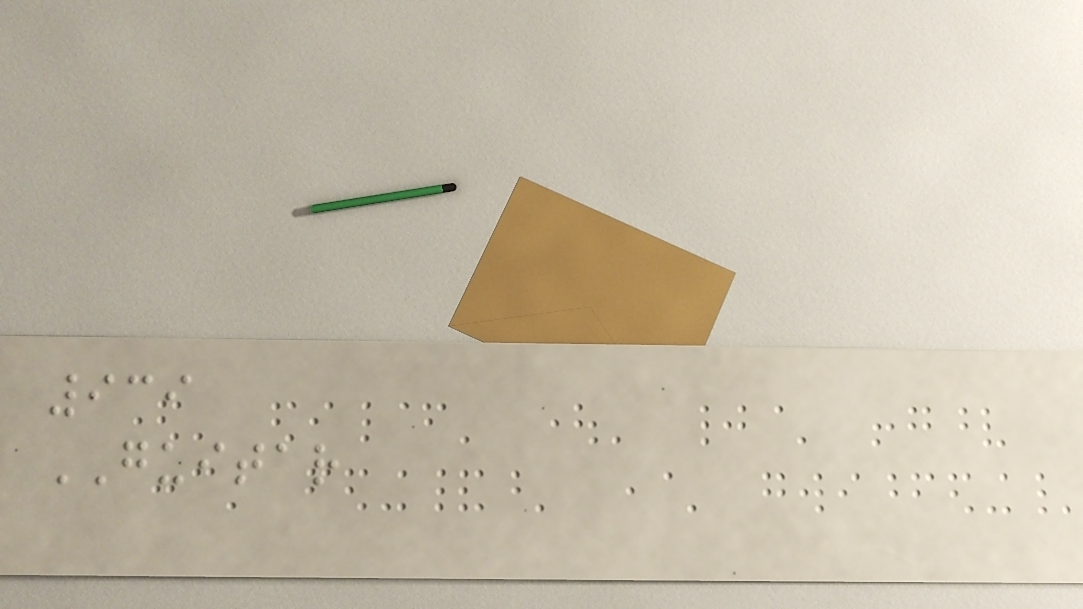939
GUITAR
